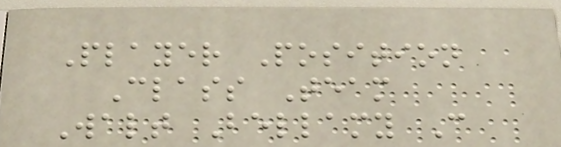Player Position
Class Team
Walt Bellamy C
